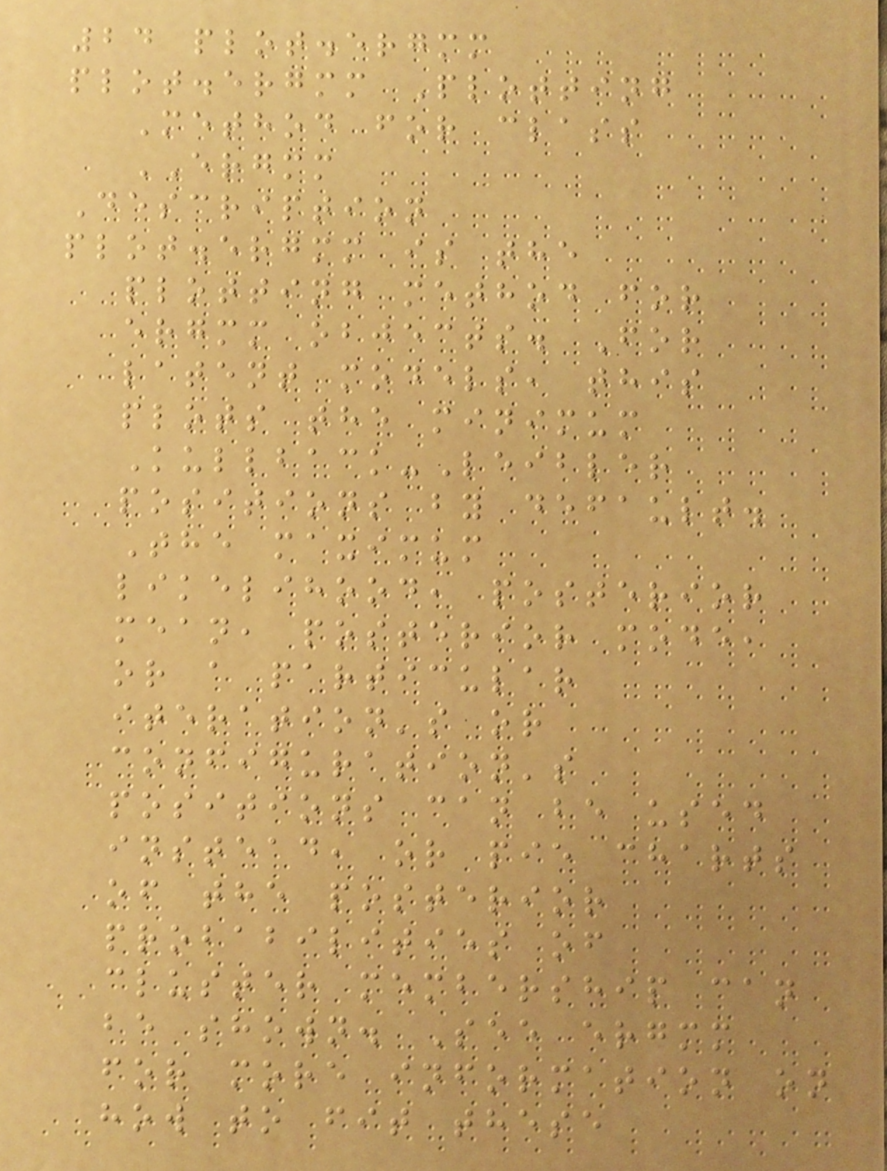24 plot.ergmm
plot.ergmm Plotting
Method for class
ERGMM
Description
plot.ergmm is the
plotting method for
ergmm objects. For
latent models, this
plots the minimum
Kullback-Leibler
positions by default.
The maximum
likelihood, posterior
mean, posterior mode,
or a particular
iteration's or
configuration's
positions can be used
instead, or pie charts
of the posterior
probabilities of
cluster membership can
be shown. See ergmm
for more information on
how to fit these
